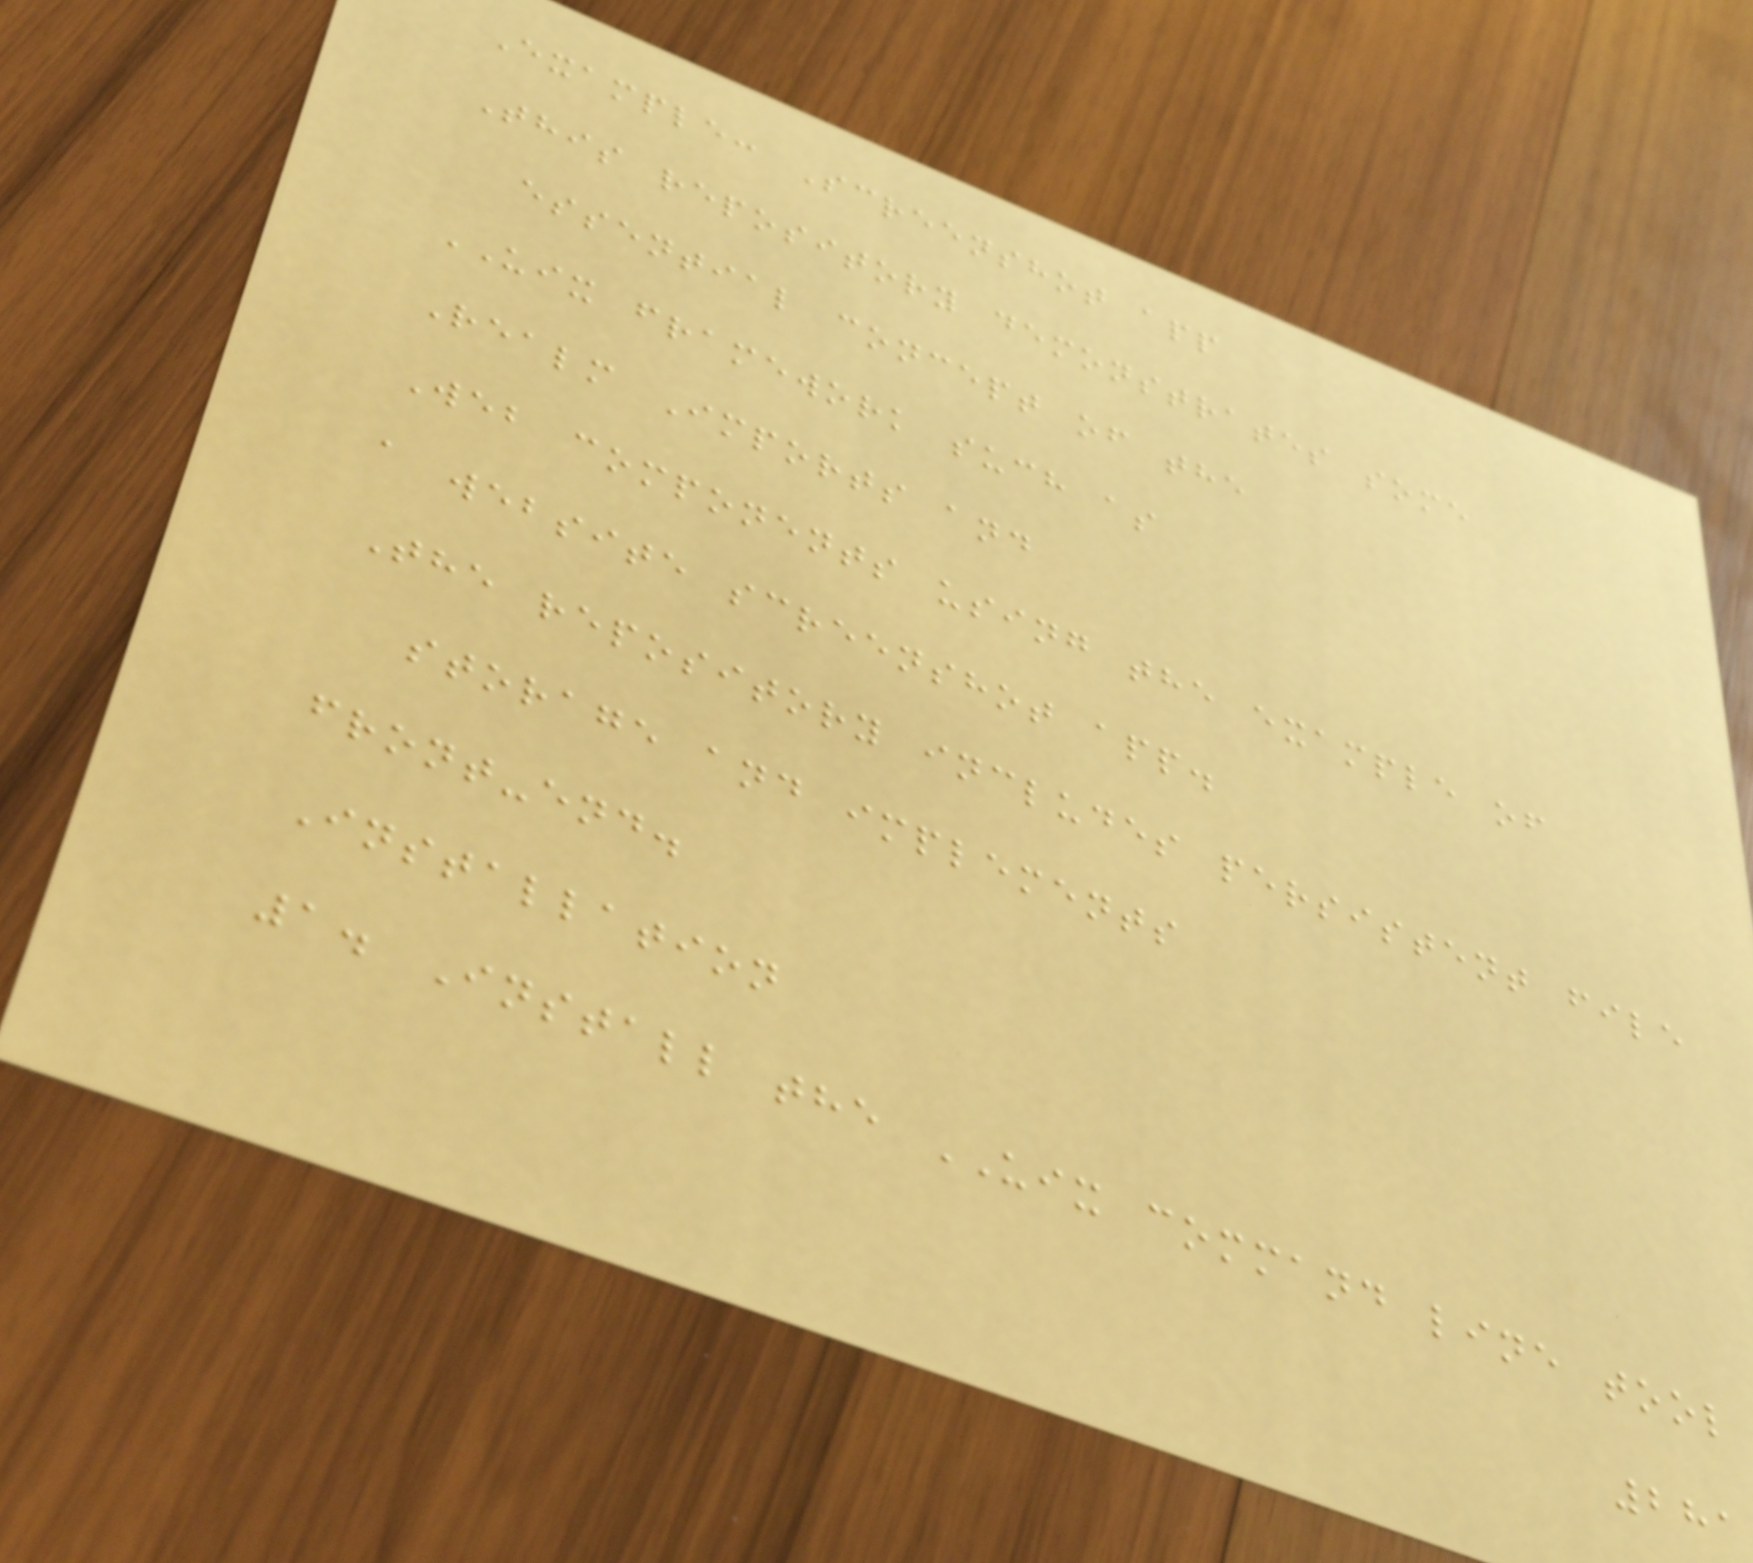Example: Screenshot app
This repository demonstrates some
essential concept of the
UIX framework such as
Realm Imports and
Web components using the example of
a website screenshot app.
The repository includes persistent file
storage and implements
front-end.
Installation
1. Install the UIX command line tool
281
